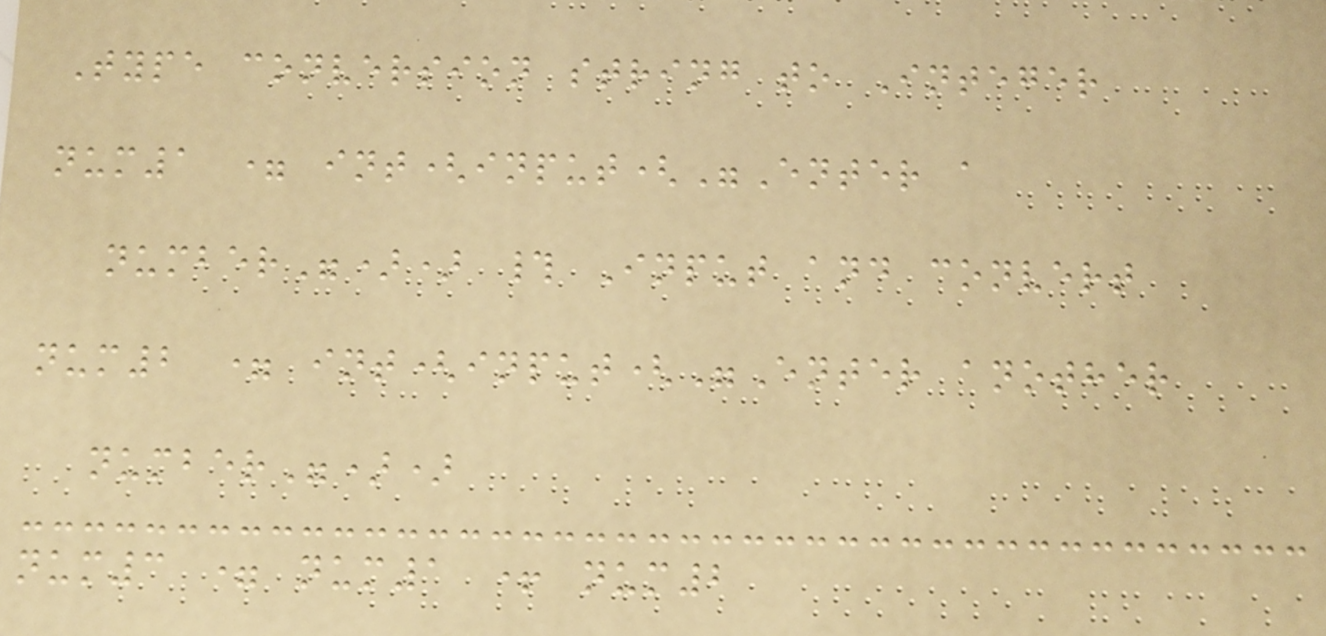Type conversion string to Integer
num1 = int(input("Enter a
number")) # Input and convert
num2 = int(input("Enter another
number"))
num3 = num1 + num2
